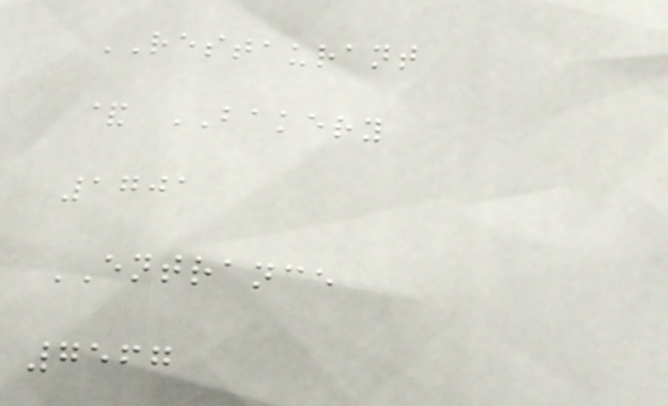RESTAURANT
& BAKERY
1701
ENTRANCE
7567
